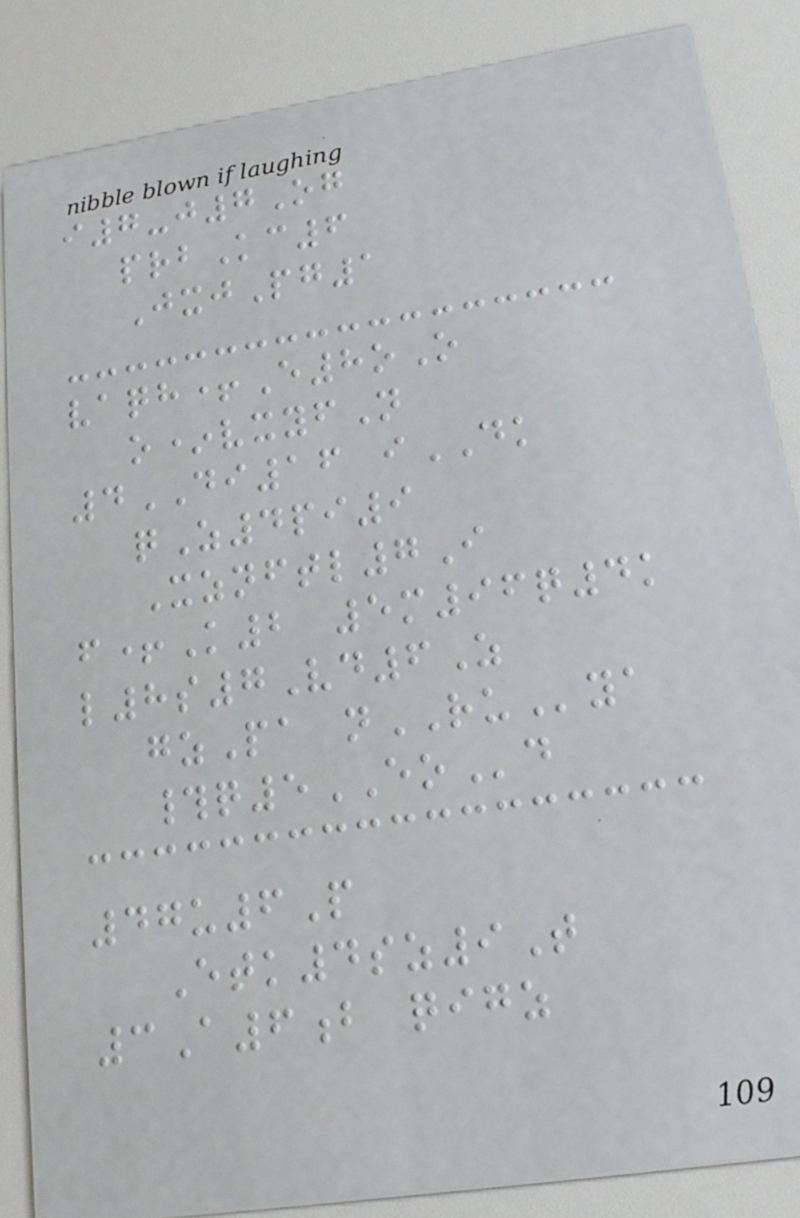i7-j7Og
prbKc6
JxjPg1
vaqh+E8oO
o*vxyfN
4DI16 iDK
qZ4pi9
Xznftl7I
f+K2 5m96q4k
l8s7Vd6Z
gzPa nRUya
#q5EOd
47u6P
Etk4sz9T
3A6b qigz
